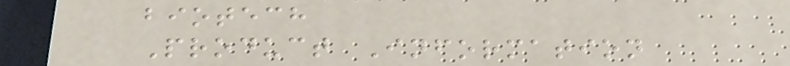biotech
Product Information
